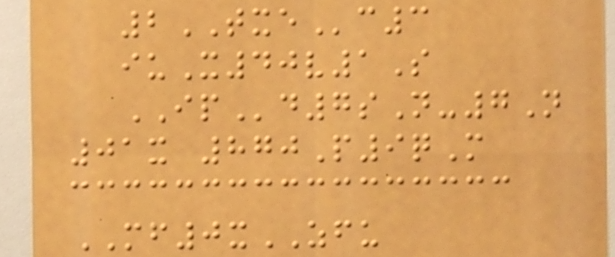2TXEc3
iuX40v1S
IPd7sN-7N
01x 870P9qM
MF0xZFU
